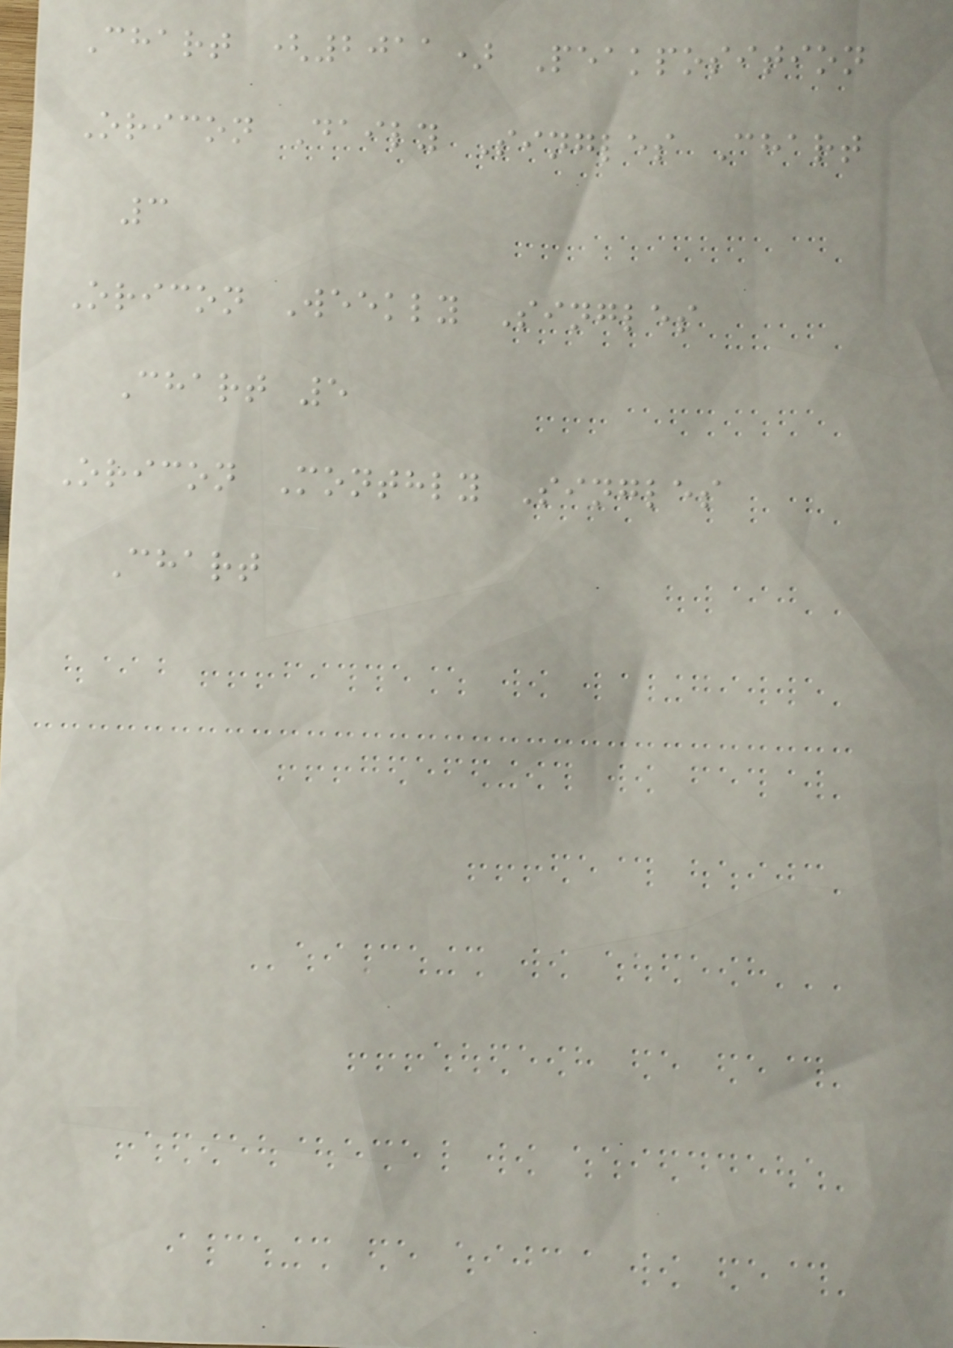Chart (2011) Peakposition
Oricon Daily Singles Chart
3
Oricon Weekly Singles
Chart 5
Oricon Monthly Singles
Chart
